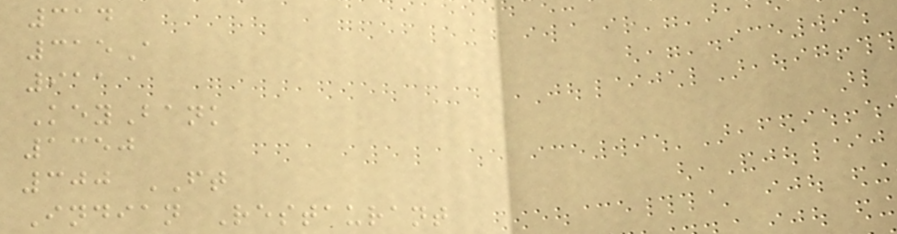314
315A
911
KeyBank
1350
300 FT
Indian Restaurant
